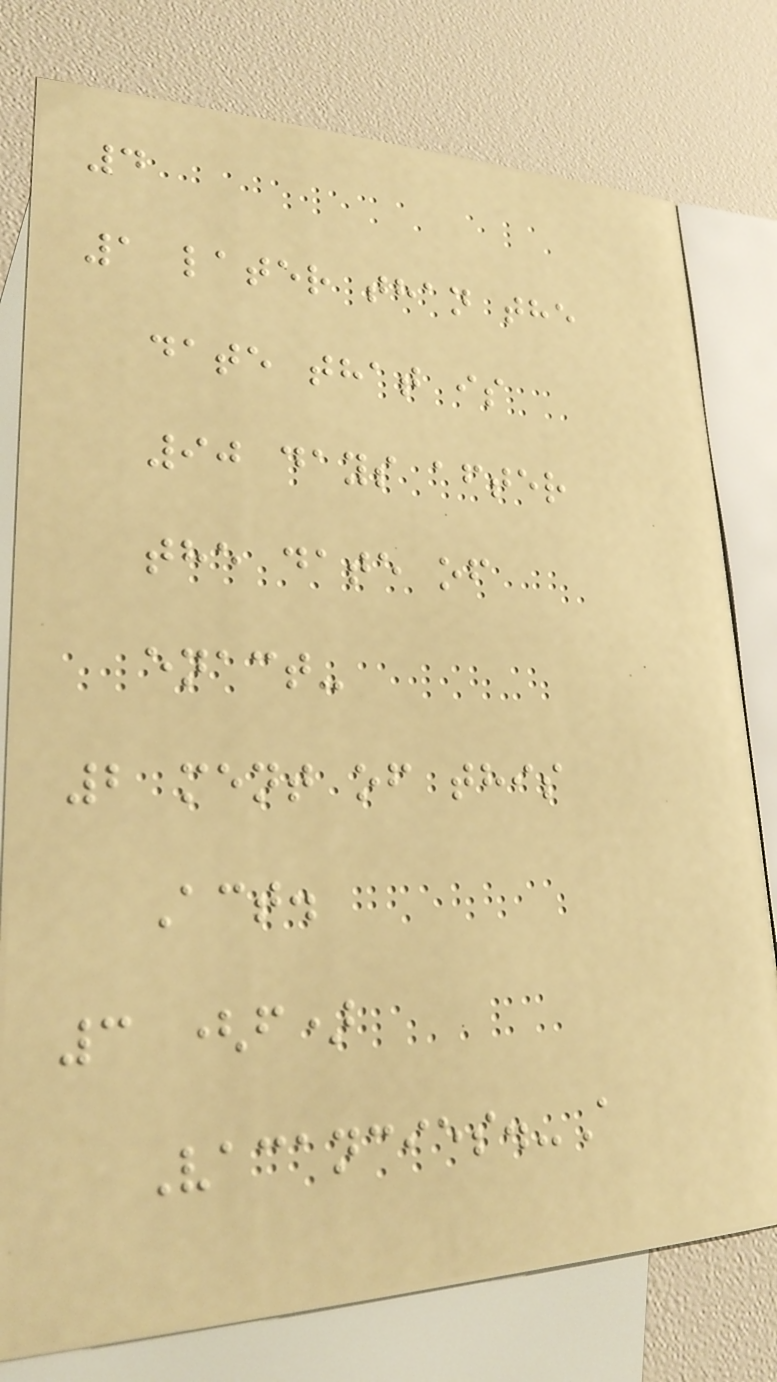4
1 later than the
date that is
90 days after
the date of
enact-
2 ment of this
Act.
3 (f)
Vacancies.-A
